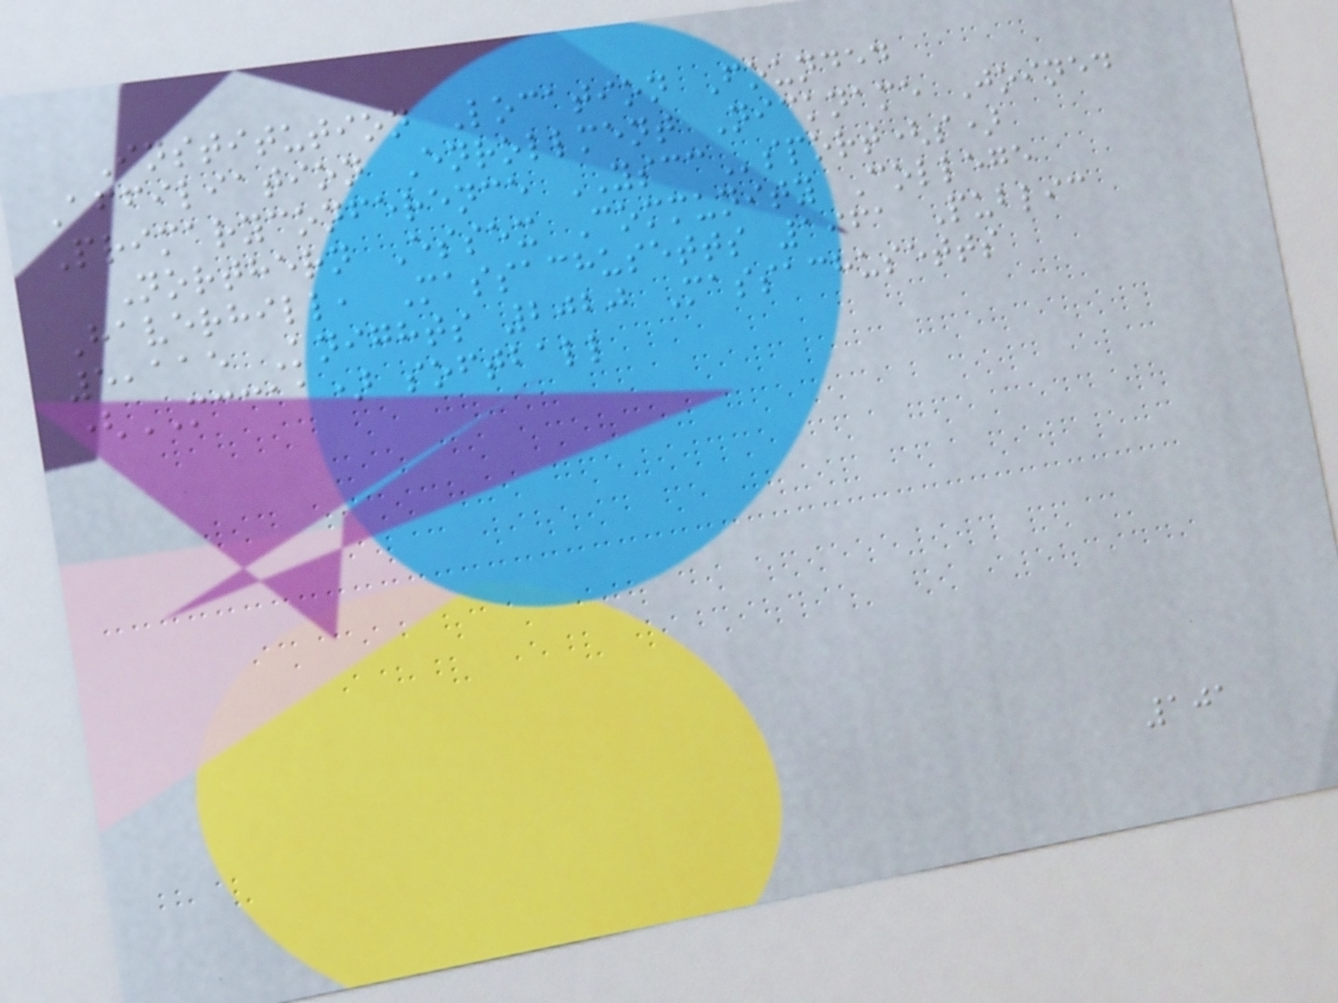Institution Location Founded
Affiliation Enrollment Nickname Joined
Primaryconference YSCCsport(s)
Northern Essex Community College
Haverhill, Massachusetts 1961 Public
5,115 Knights 2020 Massachusetts
(MCCAA) softball
101
